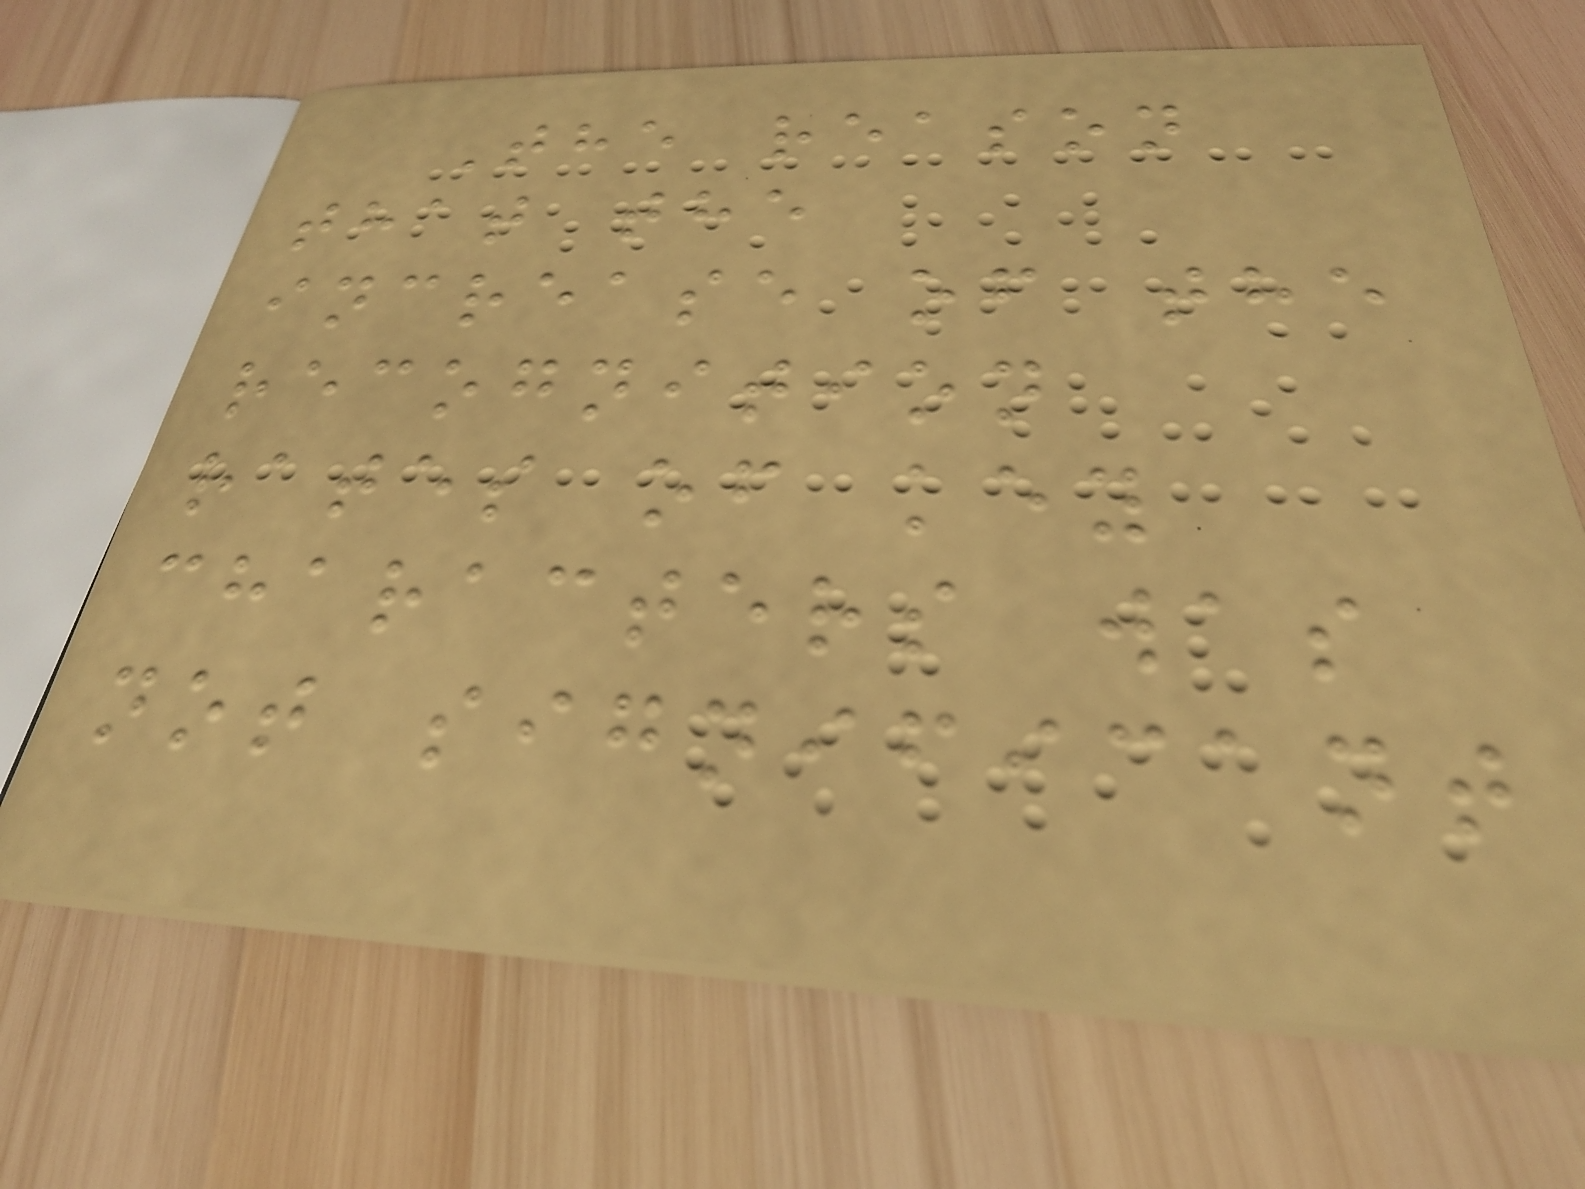The reason
that the
increase of the
recognition
rates of key
characters was
not significant
